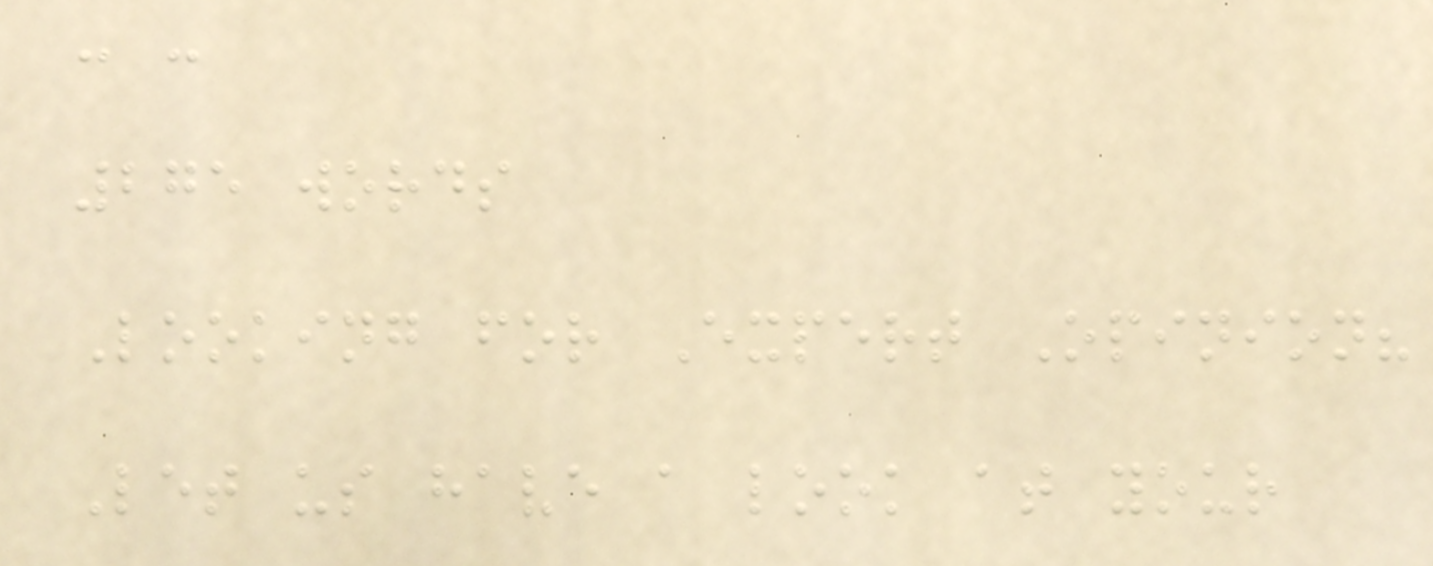- -
275 words
Looking for Expert Opinion?
Let us have a look at your
